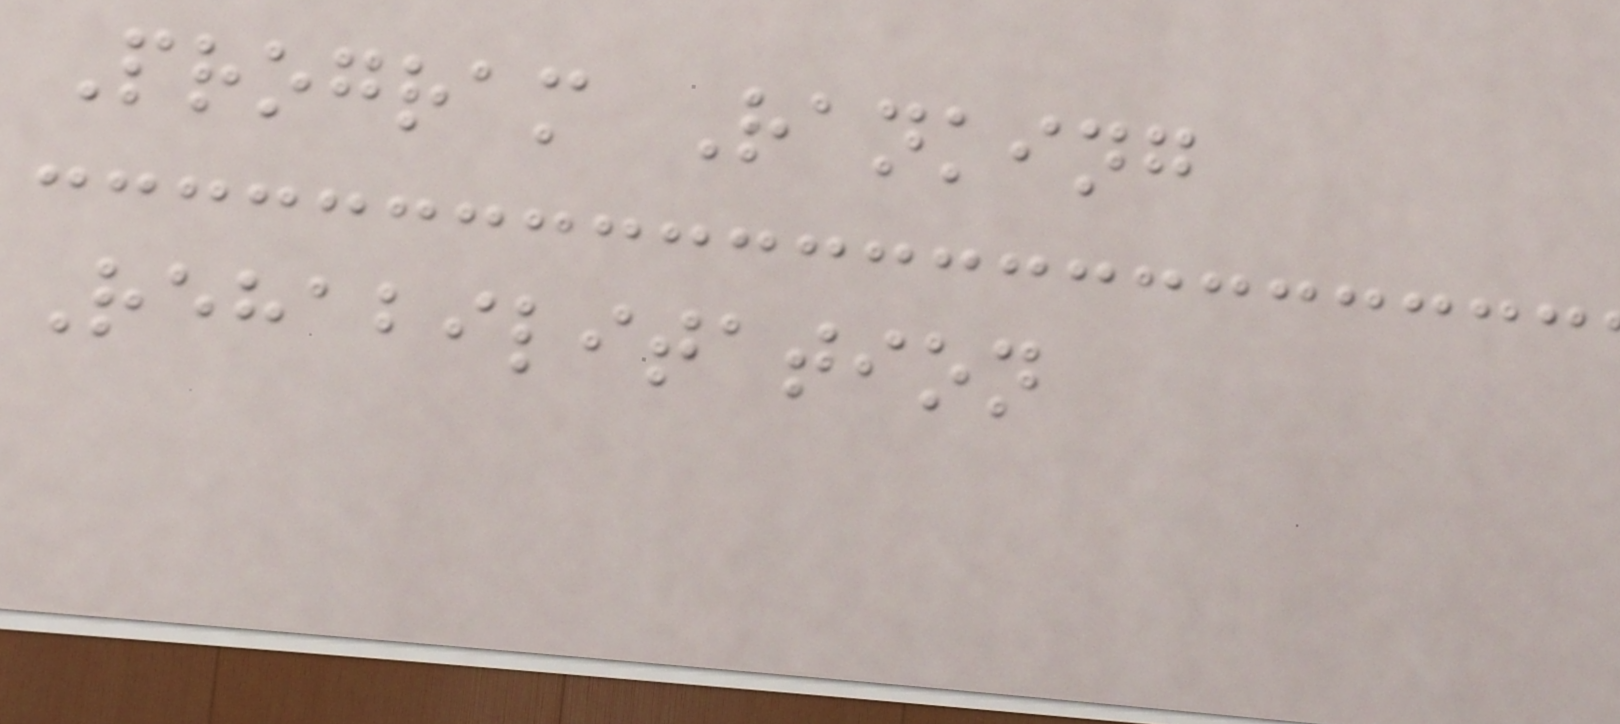Program Ranking
Rehabilitation
